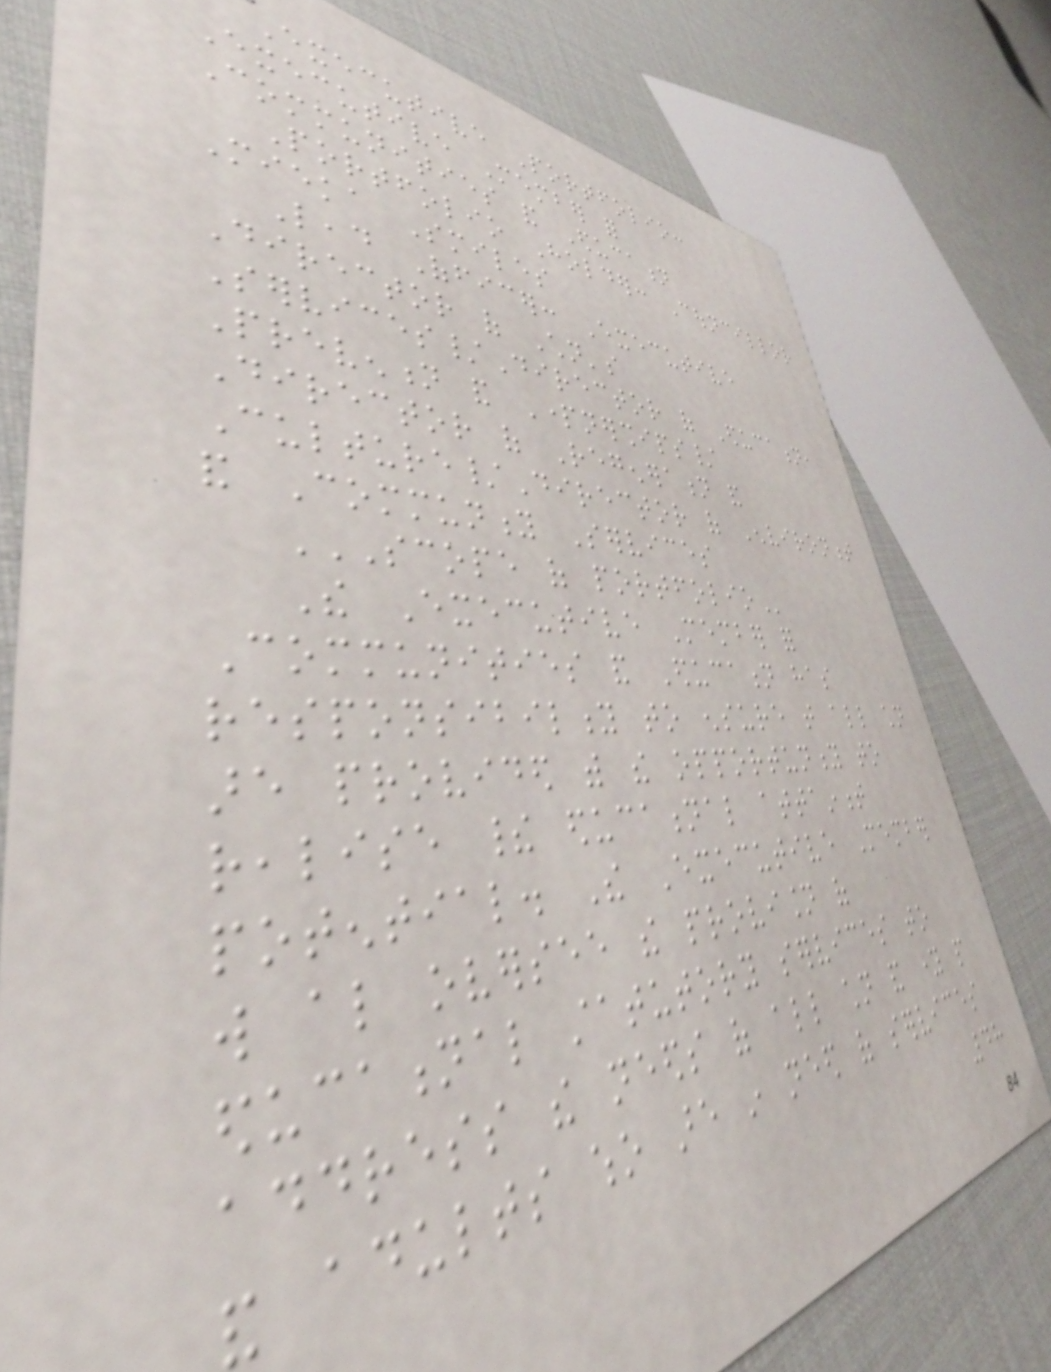Executive Portfolio:
Executive Member for
Communities and Education
Portfolio Holder: Councillor
Mieka Smiles
Lead Officer: Executive
Director of Children's
Services/Director of Education,
Prevention and Partnerships/
Director of Regeneration and
Culture/Director of Environment
and Community Services
SCOPE OF PORTFOLIO
The Executive Member for
Communities and Education has
responsibility to ensure that all children
are provided with the opportunity to
realise their educational attainment
potential. The Executive Member
will also oversee the provision of
educational statutory services to
address the needs of all children and young people
and adults who are in need of services
48
